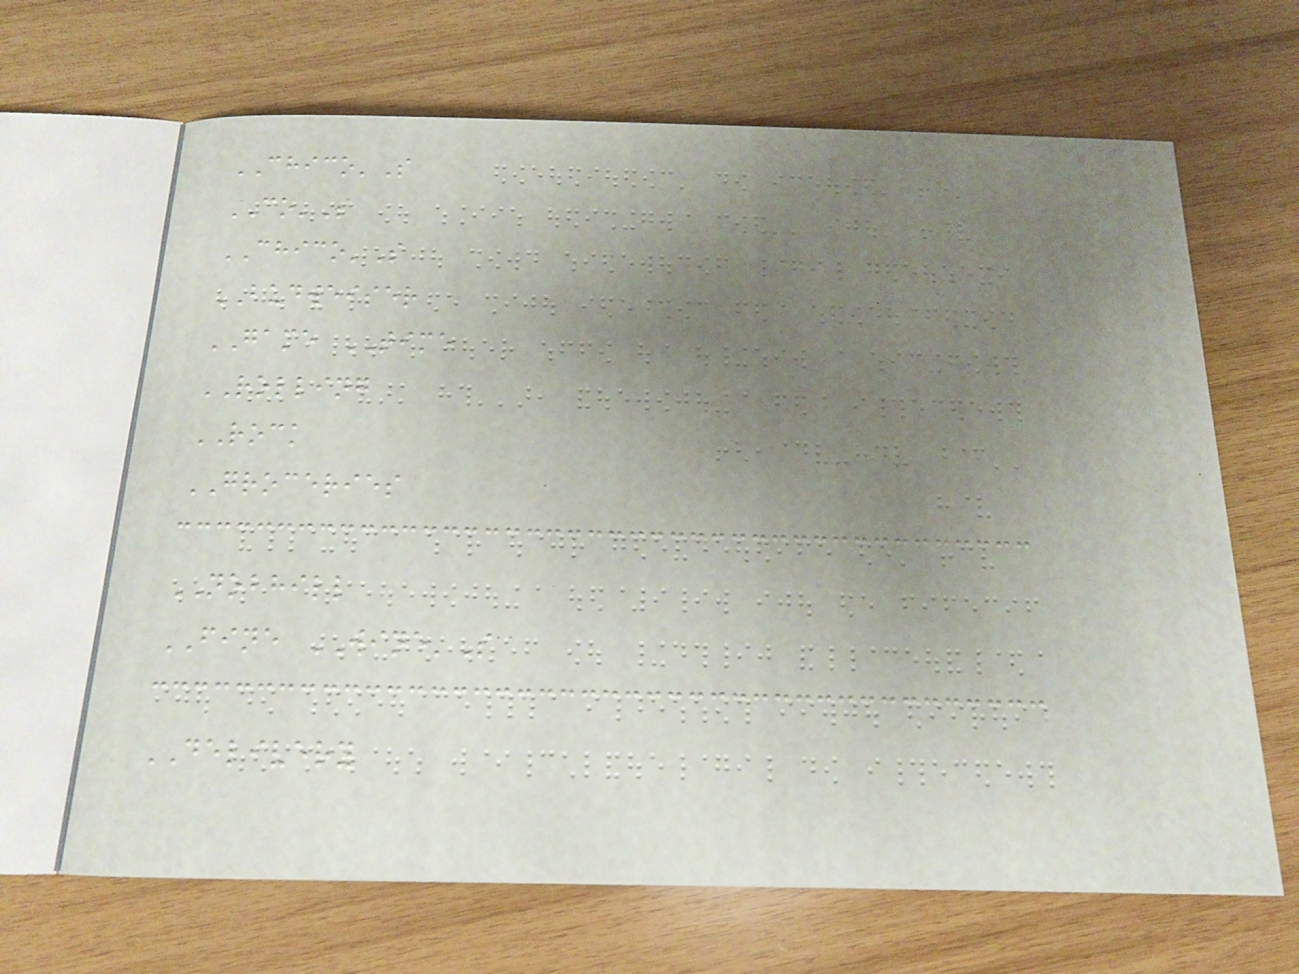CHICO'S
CO'S
CHICO'S
BUDWEISER
GAME TIME
ROLLING
ROCK
GROCERIES
NOBHILL
FINE WINE'S
DELIVERY
